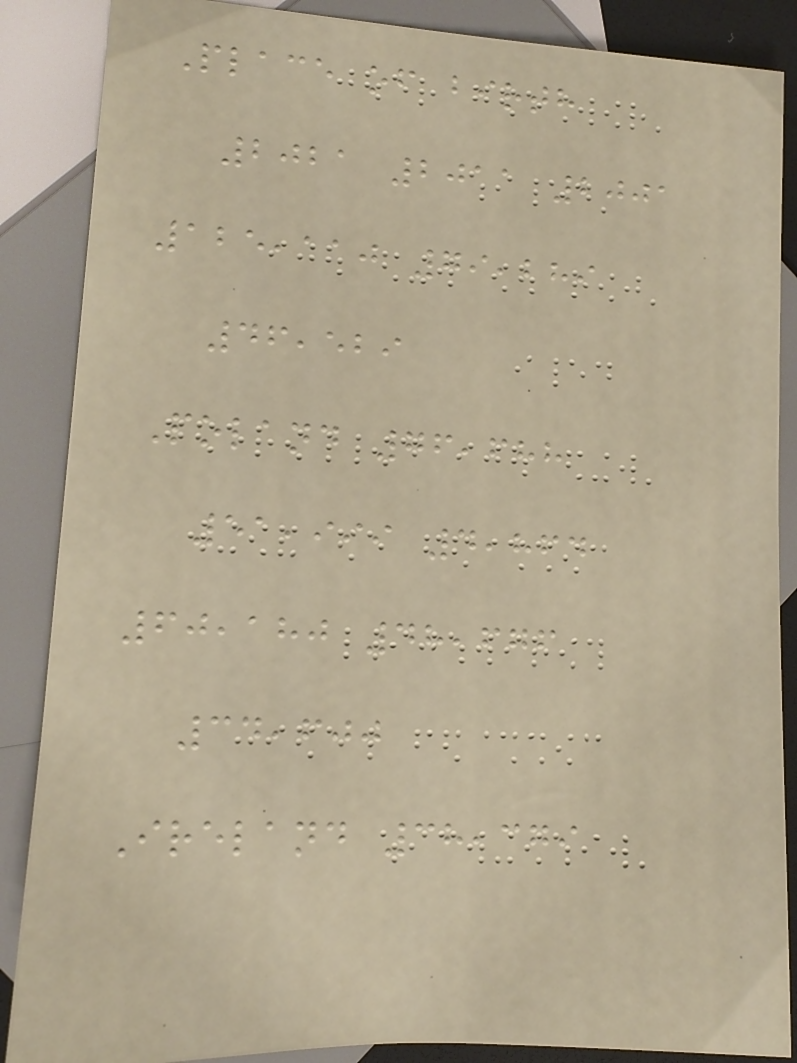Place of birth
2021 2011 2001
125,110 79,289
46,529
Poland 76,688
51,999 4,864
60,180 48,676
34,600
Ireland 38,379
